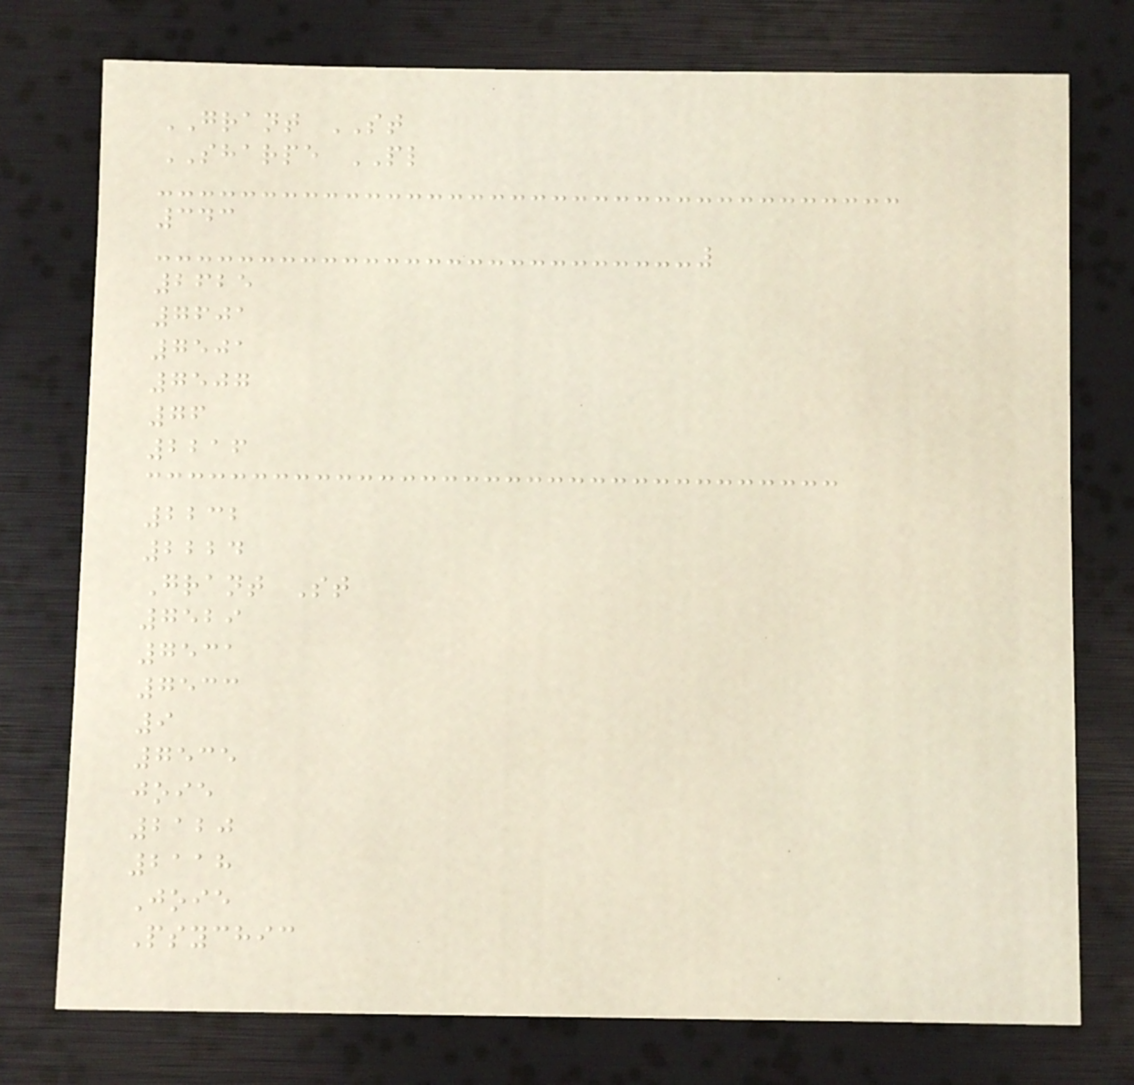GRANT ST
SHARPE PL
343
2625
7601
7501
7507
76
2216
2232
2224
Grant St
7529
7531
7533
9
7535
joie
2120
2118
Joie
Psychic
